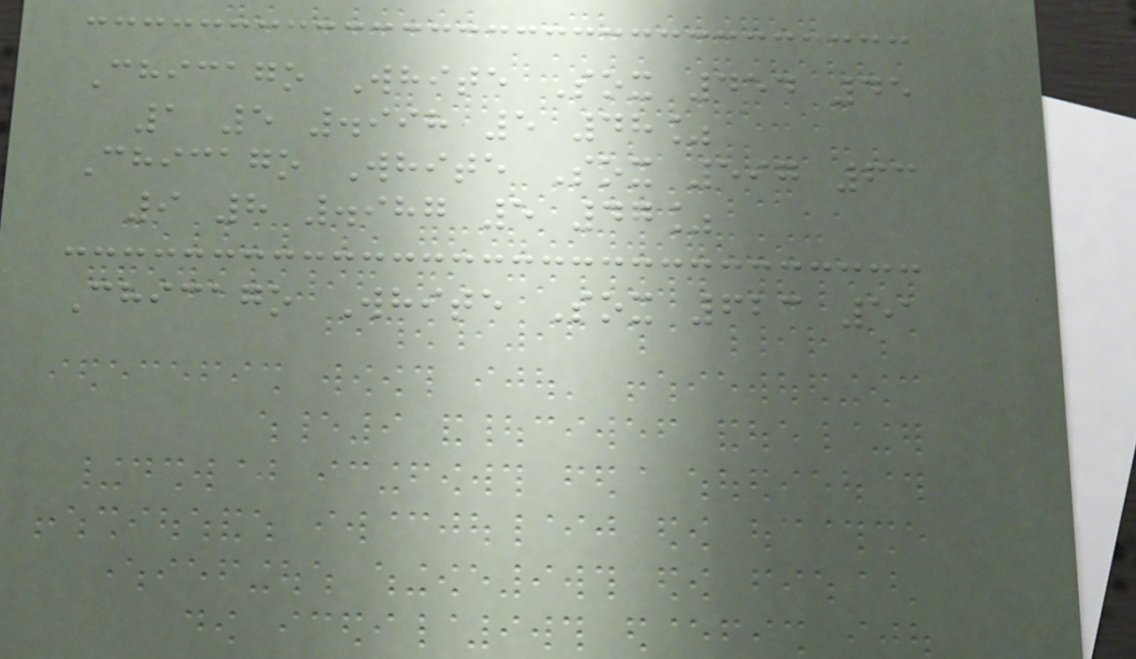Chicago White Sox 454 45
1 5 .998 5 48%
Chicago White Sox 597 63
9 8 .987 5 47%
Chicago White Sox 623 51
